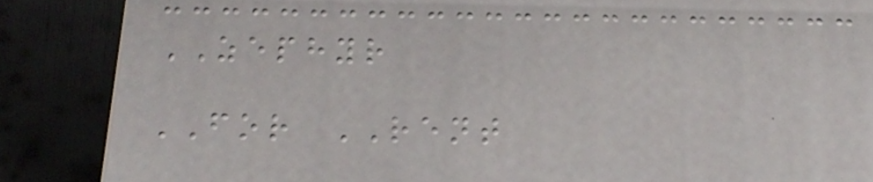ZEPHYR
FOR RENT
